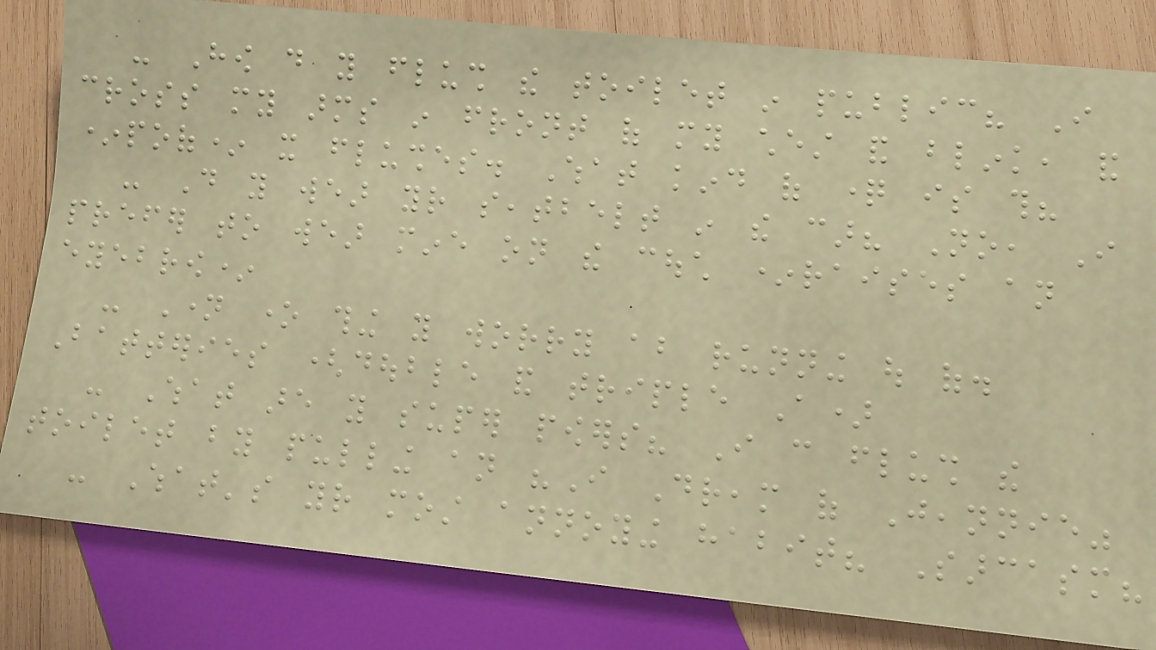- How do you flush the toilet in public? I
cross my arms in front of my chest and blink, and
*poof* it flushes. What kind of question is this?
- Do you wear your seatbelt in the car? No, I
prefer to wear mine on the couch *raises an
eyebrow*
- Name one thing you worry about running out of.
Batteries (double and triple A)
- What are you super powers? I can flush the
toilet by pulling an "I Dream of Jeannie"
- What's your most annoying habit? Sarcasm?
